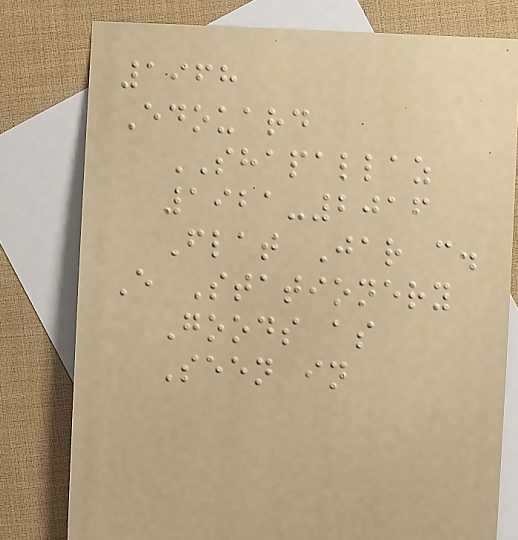1968
Edouard
SHAPALLAZ
1921-2016
Flat Jar c.
E Stationery
Goods as
Seen in
